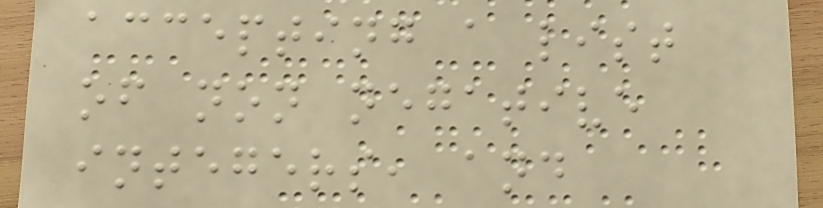accepting a list
of non negative
integers, and
